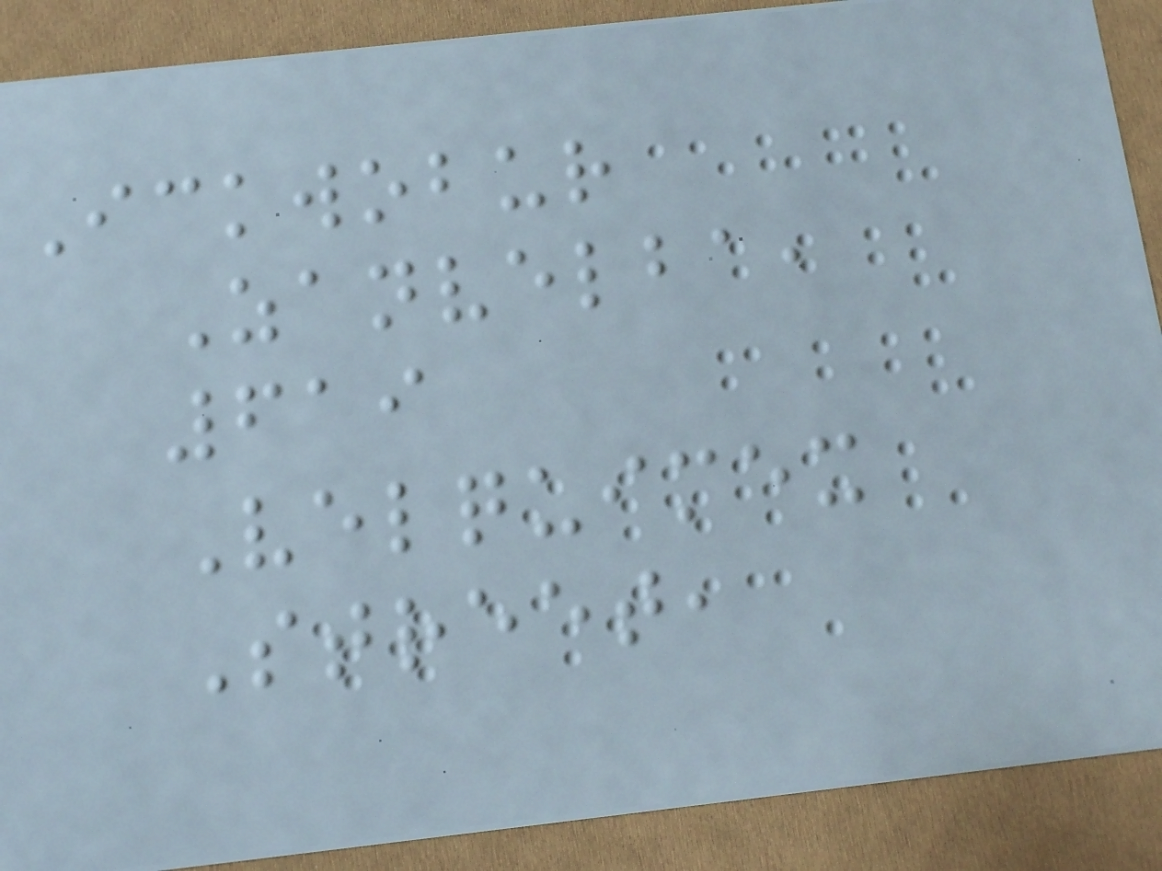Ickwobur
Zanvelba,
619
Velquimex
Street,
